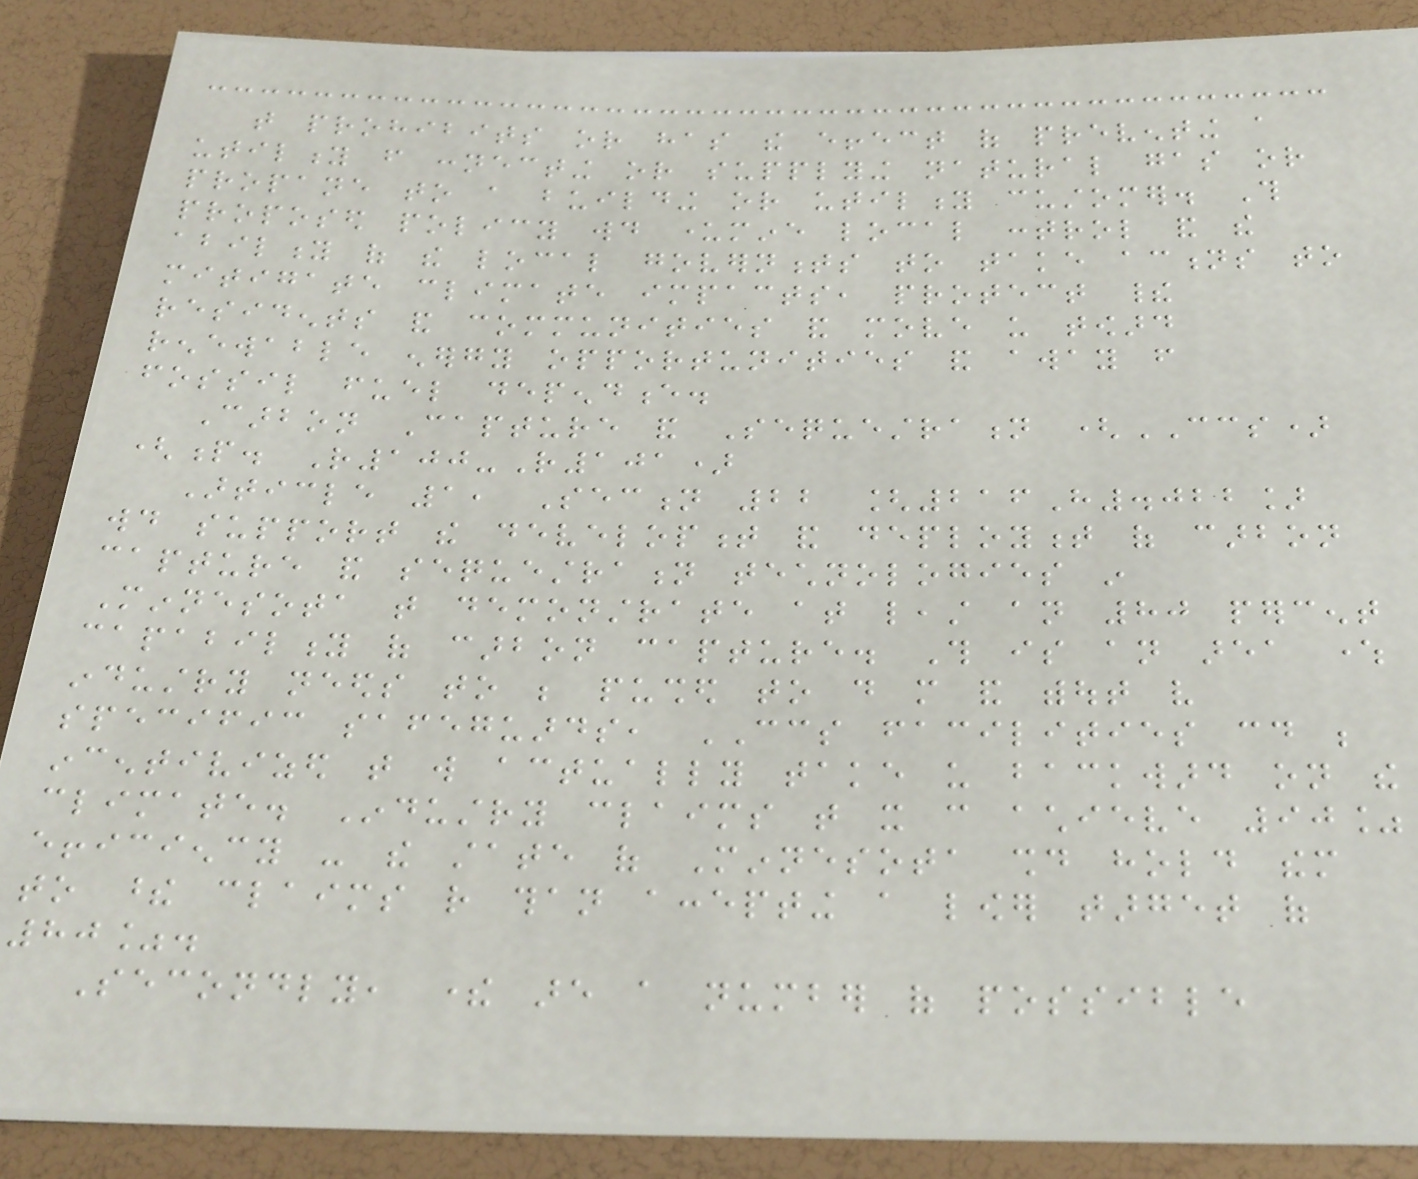that prohibits or has the effect of preventing a
utility from connecting or supplying natural gas or
propane to a building or utility customer. This
proposed policy would undermine local control and the
ability of the local governments to take actions to
mitigate climate impacts, protect their
residents and communities and move us toward
renewable energy opportunities and away from
fossil fuel dependence.
Carbon Capture and Sequestration (CCS)
(p. R100-R101)
Article 1, Section 22 [216H.022]
would support the development and deployment of carbon
capture and sequestration technologies in
Minnesota that demonstrate at least an 80 percent
capability of carbon capture. This is an area where
industry needs to be pushed to do more and without very
specific safeguards, CCS facilities could be
incentivized that will actually take us backward on the
climate. Industry claims that it can achieve 90%
efficiency - the state of Minnesota should hold them
to these claims rather than accepting a lower target of
80%.
Secondly, there are a number of possible
